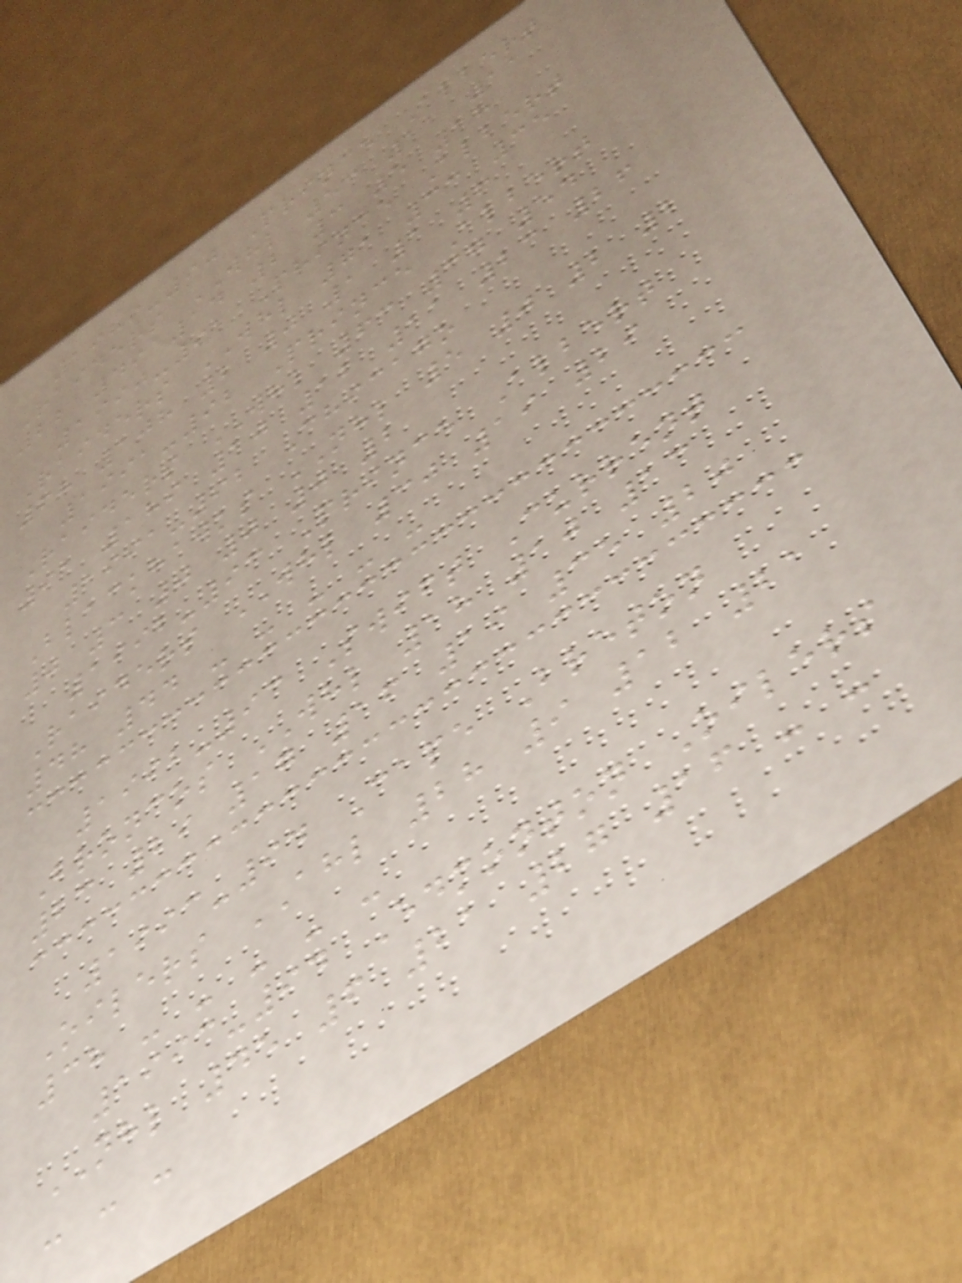1989-90 Prince Albert
Raiders WHL 53 11 11
22 49 14 2 3 5 18
1990-91 Prince Albert
Raiders WHL 71 33 35
68 108 2 0 1 1 6
1991-92 Prince Albert
Raiders WHL 63 37 54
91 189 10 12 11 23 26
1991-92 Chicago
Blackhawks NHL 5 0 2 2
0 3 0 0 0 2
1992-93 Prince Albert
Raiders WHL 30 19 29
48 44 - - - - -
1992-93 Swift Current
Broncos WHL 18 10 13
23 29 17 16 19 35 20
1993-94 Cape Breton
Oilers AHL 28 9 12 21
38 - - - - -
1993-94 Edmonton Oilers
NHL 45 6 21 27 16 - -
- - -
